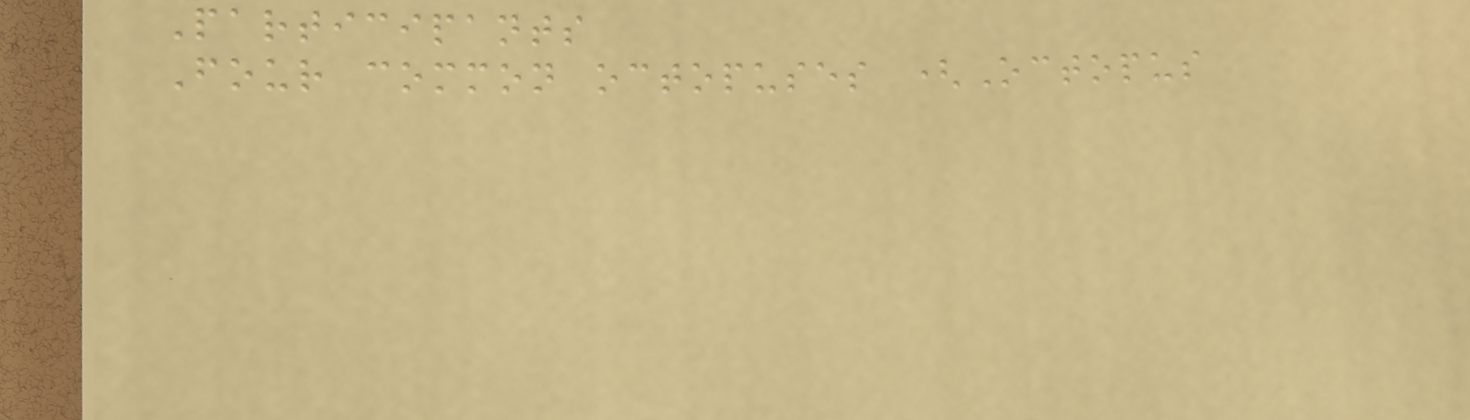Participants
Four common octopuses (Octopus
